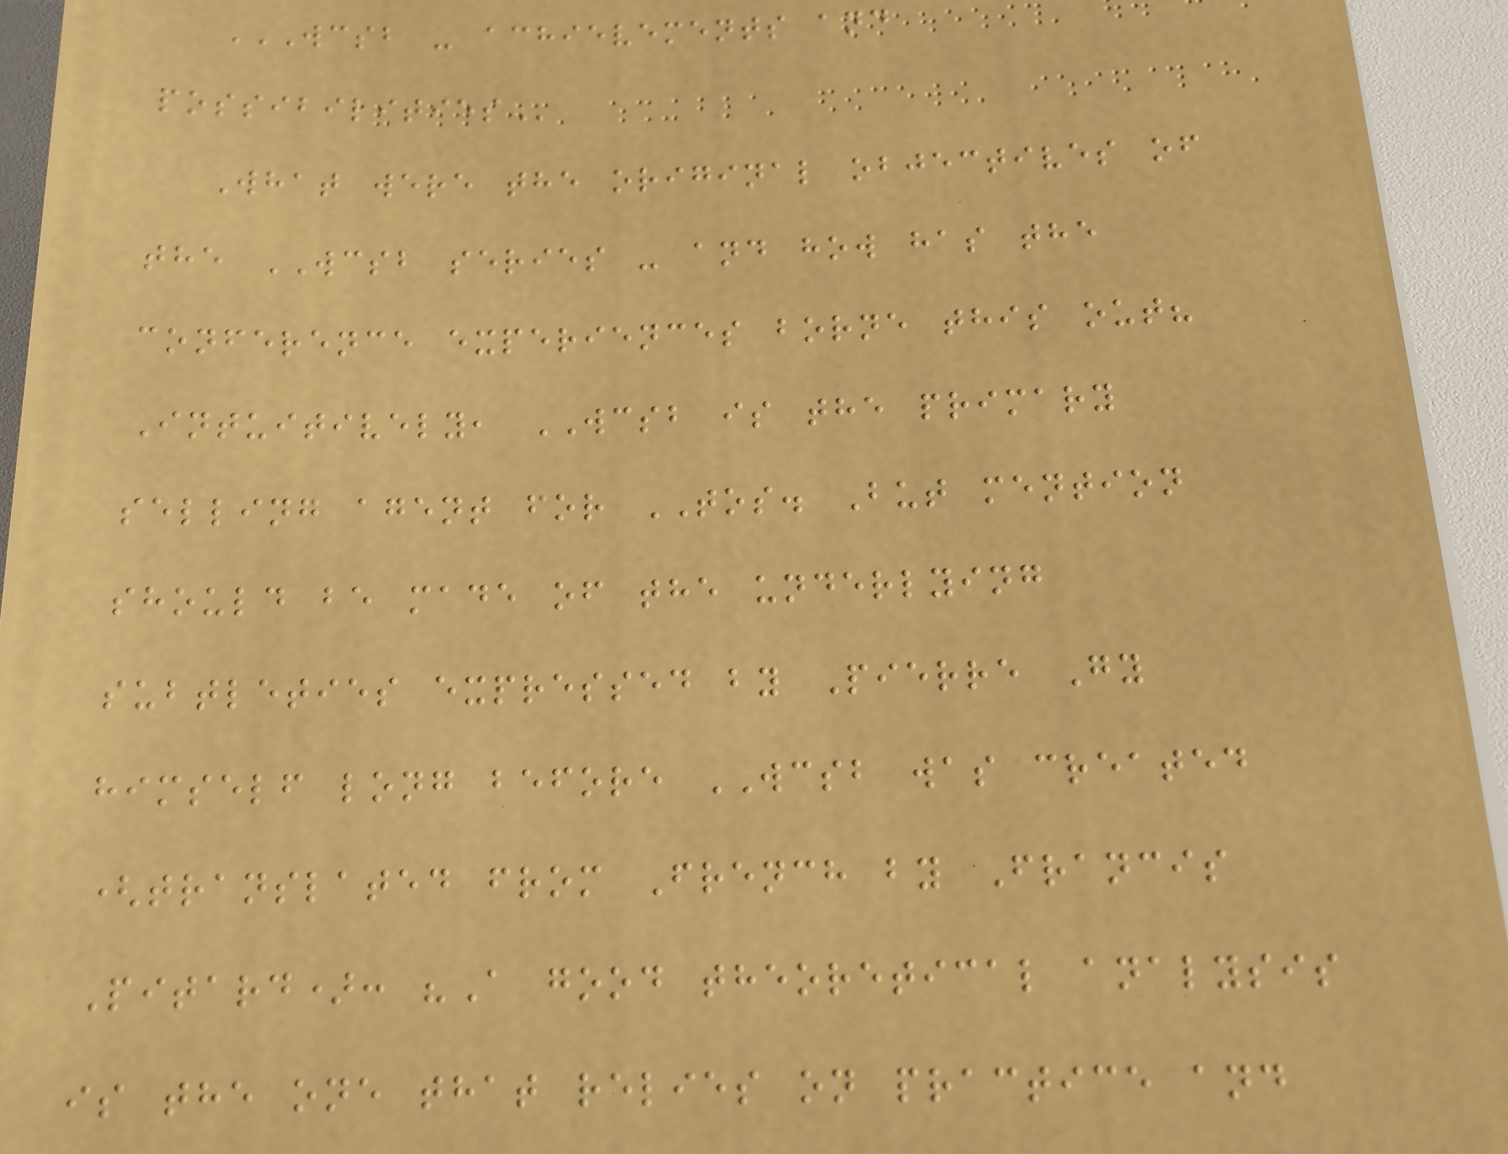WCSB - ACHIEVEMENTS AND
POSSIBILITIES
What were the original objectives of
the WCSB series - and how has the
conference experiences borne this out?
Intuitively, WCSB is the primary
selling agent for TOS. But mention
should be made of the underlying
subtleties expressed by Pierre Gy
himself long before WCSB was created
(translated from French by Francis
Pitard): "A good theoretical analysis
is the one that relies on practice and
